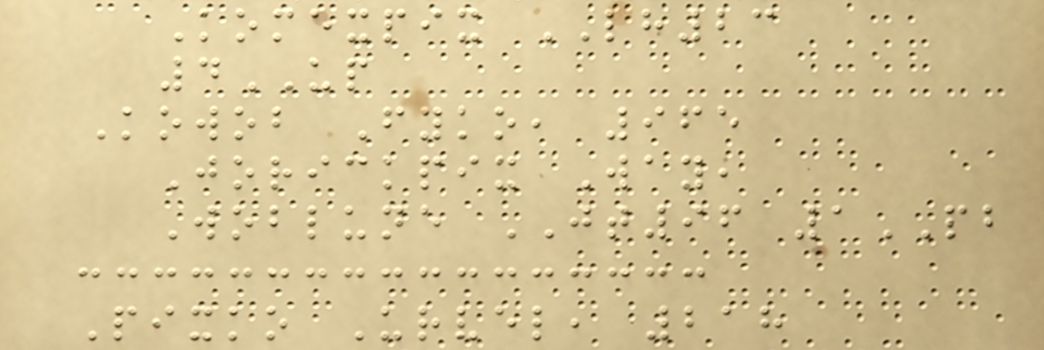Komexpix LH23
4UP
Kowob Fyko, 965
Jorickpix Way,
Woblune JT96 1PB
Pixko Urvel, 218
